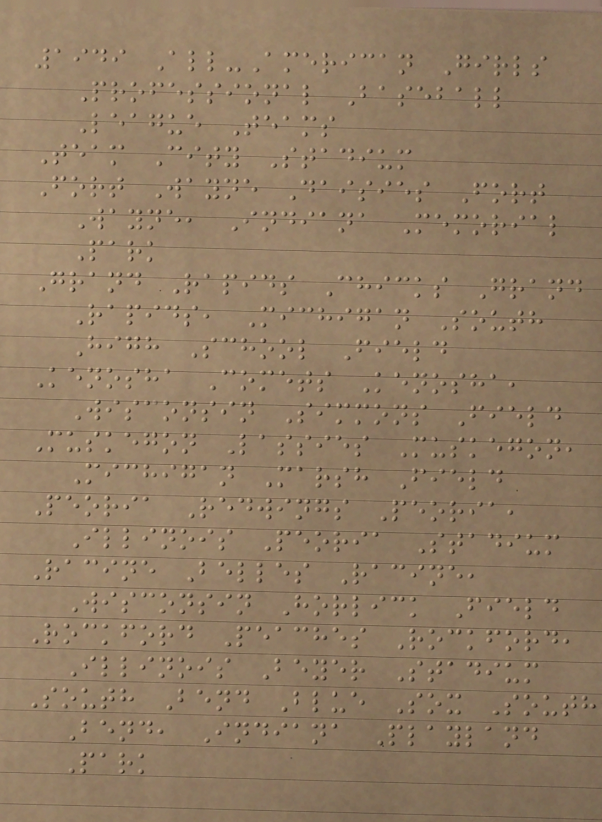1949 All-American Girls
Professional Baseball
League Teams
Team City Stadium
Fort Wayne Daisies Fort
Wayne, Indiana Memorial
Park
Grand Rapids Chicks Grand
Rapids, Michigan South
High School Field
Kenosha Comets Kenosha,
Wisconsin Simmons Field
Muskegon Lassies Muskegon,
Michigan Marsh Field
Peoria Redwings Peoria,
Illinois Peoria Stadium
Racine Belles Racine,
Wisconsin Horlick Field
Rockford Peaches Rockford,
Illinois Beyer Stadium
South Bend Blue Sox South
Bend, Indiana Playland
Park
